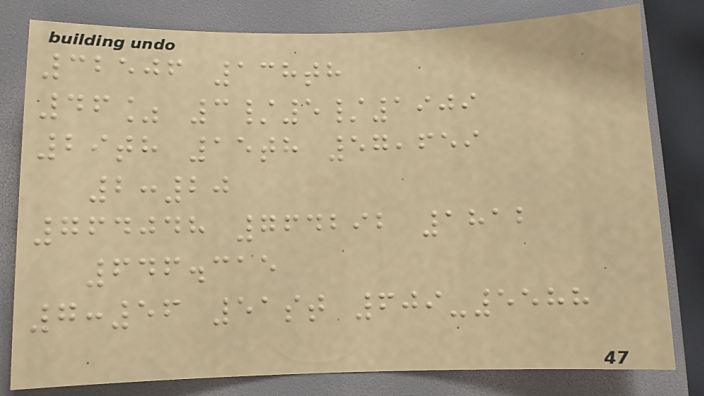32506 138th
46% 3/5/1909
29th 15th 57,659
2:20
764048 764292 1812
646.315
7:56 51st 609-5588
